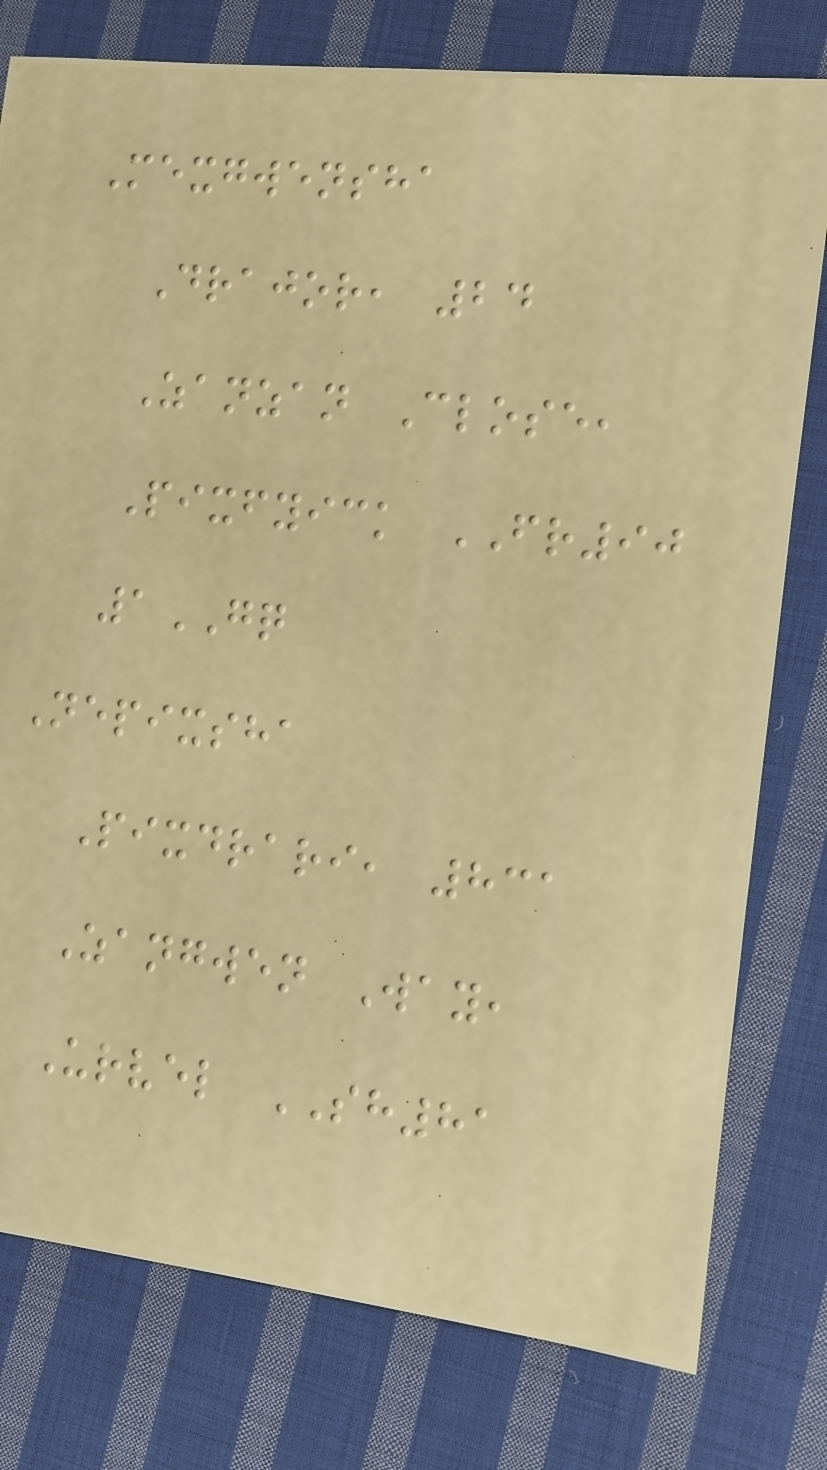Mexgwensha
Drajor, 24
Zanzan Close,
Pixfyick FR90
1GQ
Nepixsha
Pixdrari, 831
Zangwen Way,
Urvel SH81
